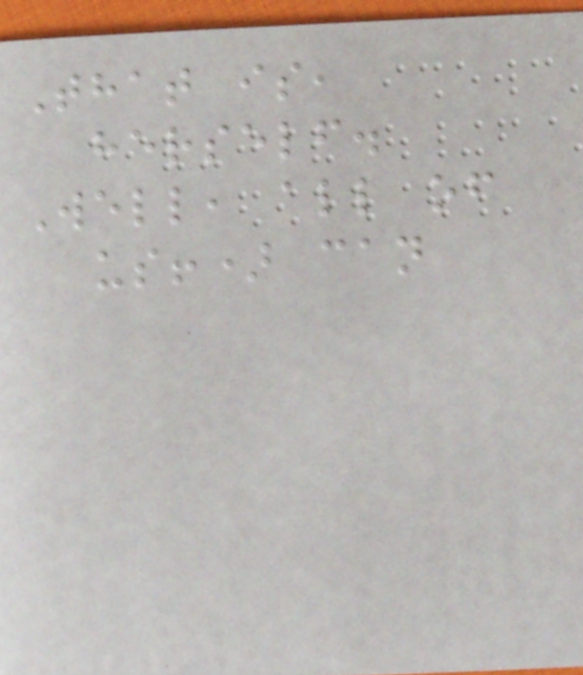That is,
herself.
Well, all of
us!) can
